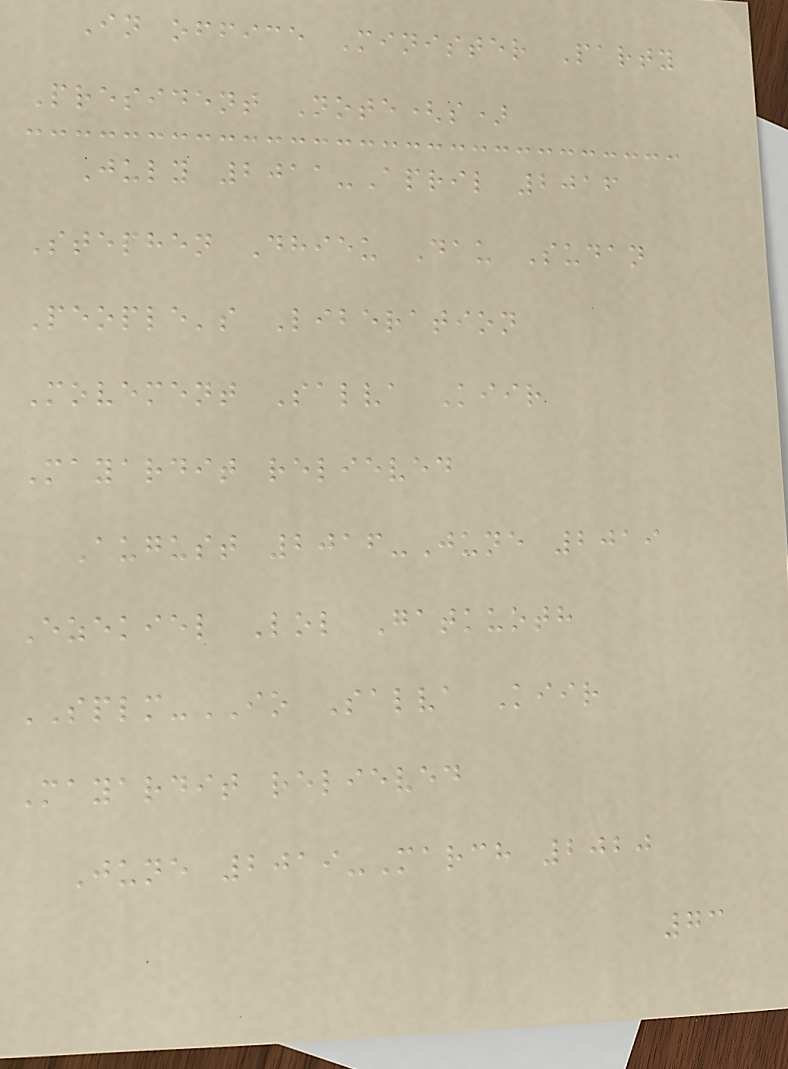In office Minister Party
President Note(s)
July 2011-April 2016
Stephen Dhieu Dau Sudan
People's Liberation
Movement Salva Kiir
Mayardit relieved
August 2016-June 2019
Ezekiel Lol Gatkuoth
SPLM-IO Salva Kiir
Mayardit relieved
June 2019-March 2020
73
